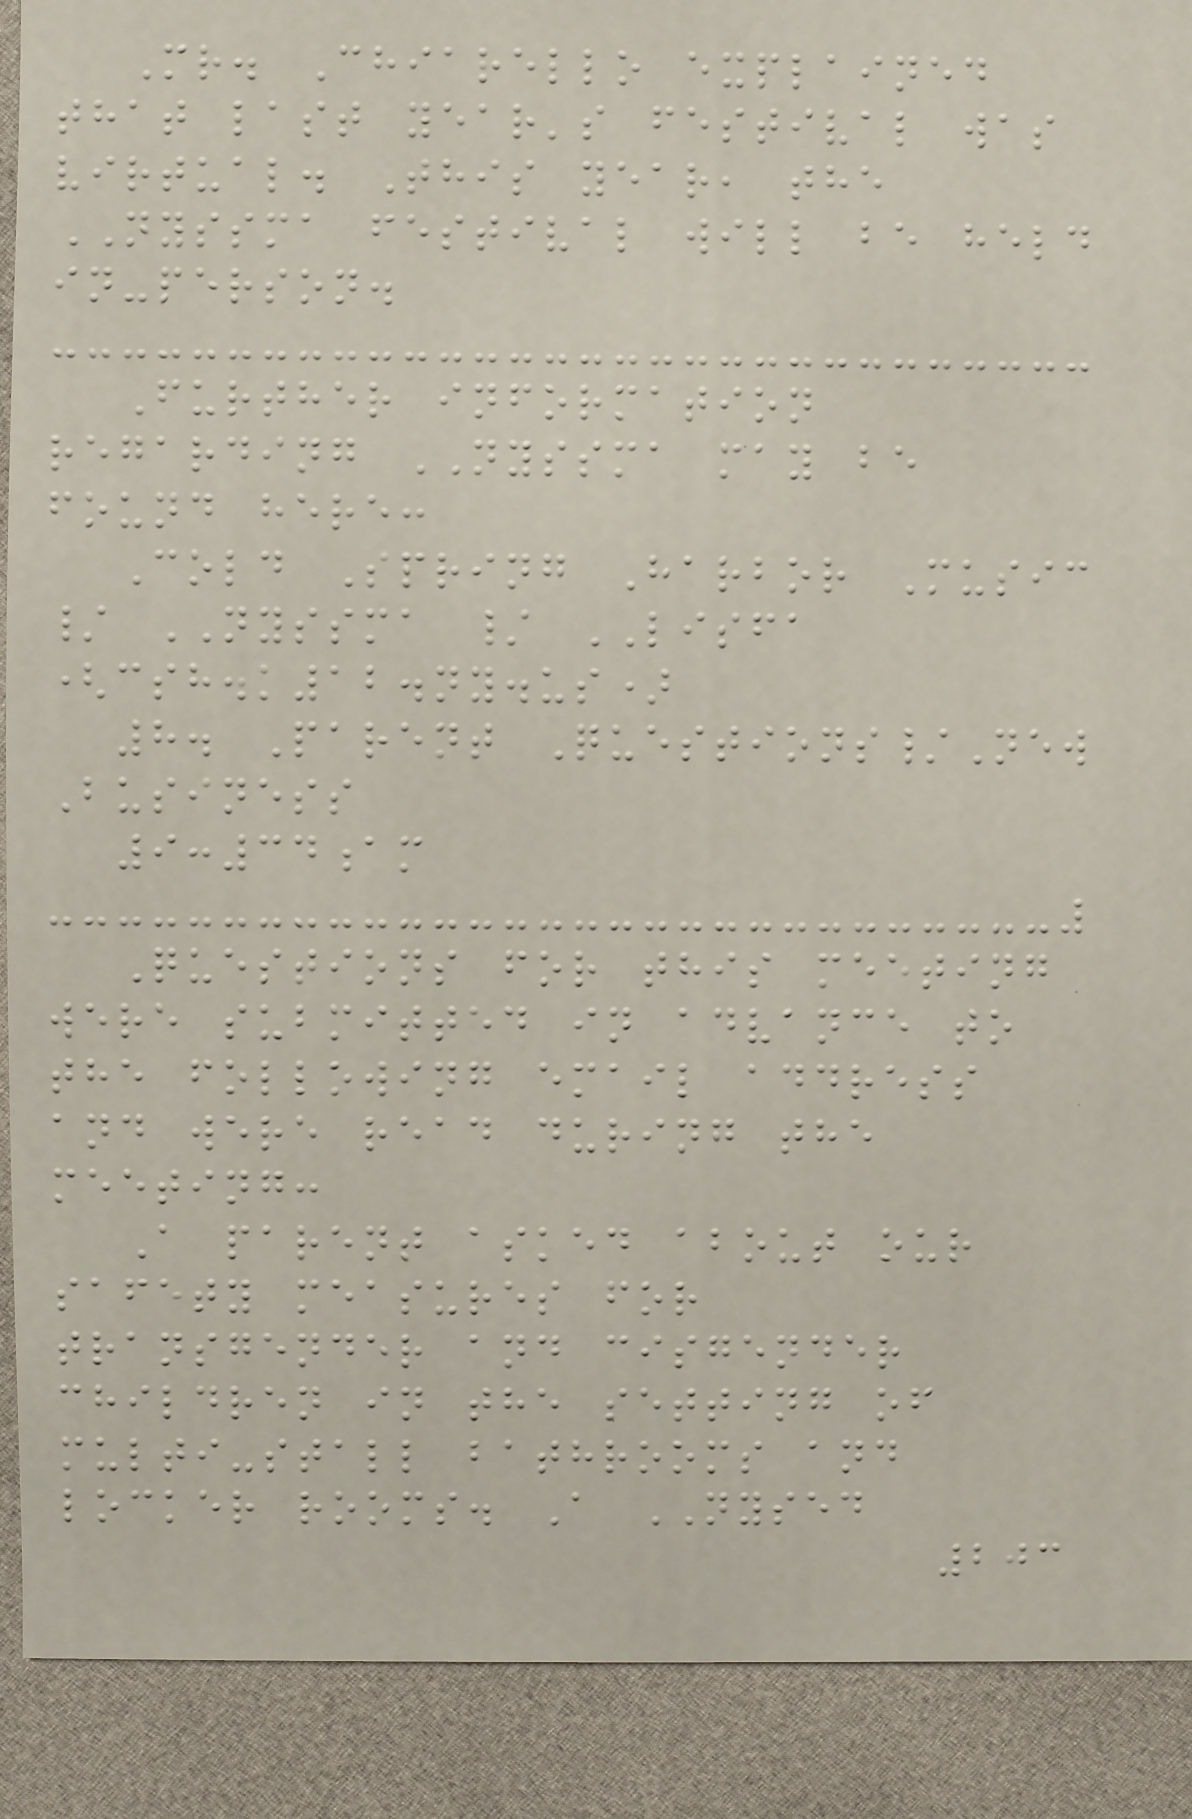Mr. Chiarello explained
that last year's festival was
virtual. This year, the
NYSSMA festival will be held
in-person.
Further information
regarding NYSSMA may be
found here:
Cold Spring Harbor Music
/ NYSSMA / LISFA
(csh.k12.ny.us)
8. Parent Questions/New
Business
9:34am
Questions for this meeting
were submitted in advance to
the following email address
and were read during the
meeting:
A parent asked about our
safety measures for
transgender and cisgender
children in the setting of
multi-stall bathrooms and
locker rooms. A NYSED
203
